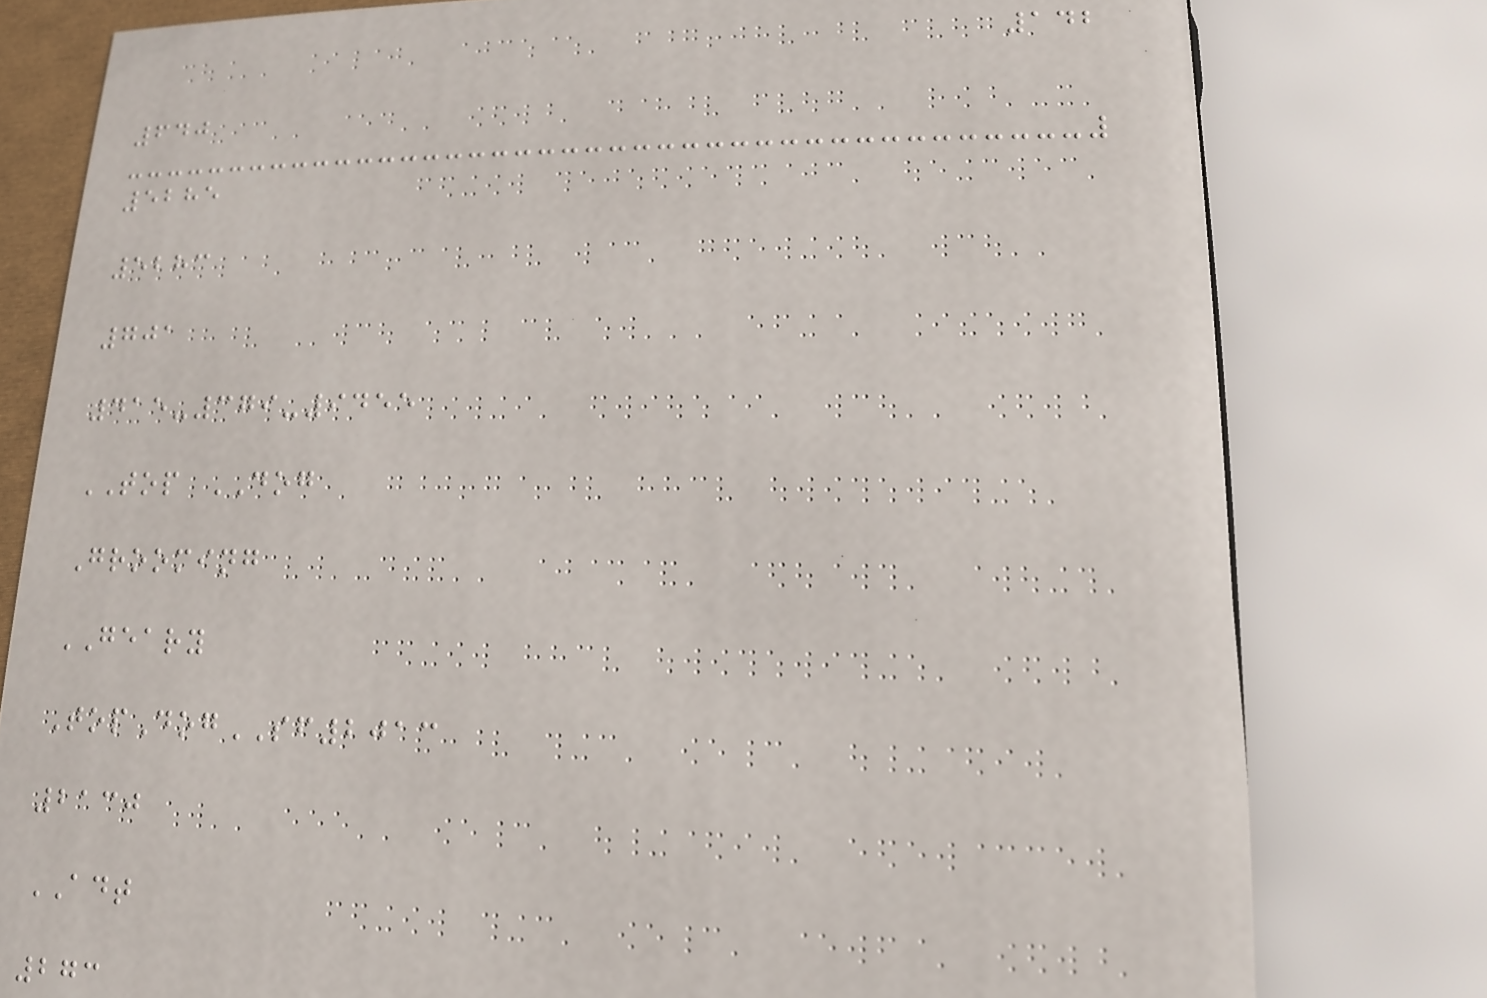142
640
5285
5283
701
415-379-9455
TOP DOG
Grooming
GEARY
TopDogSF2013
2130
ADT
273
